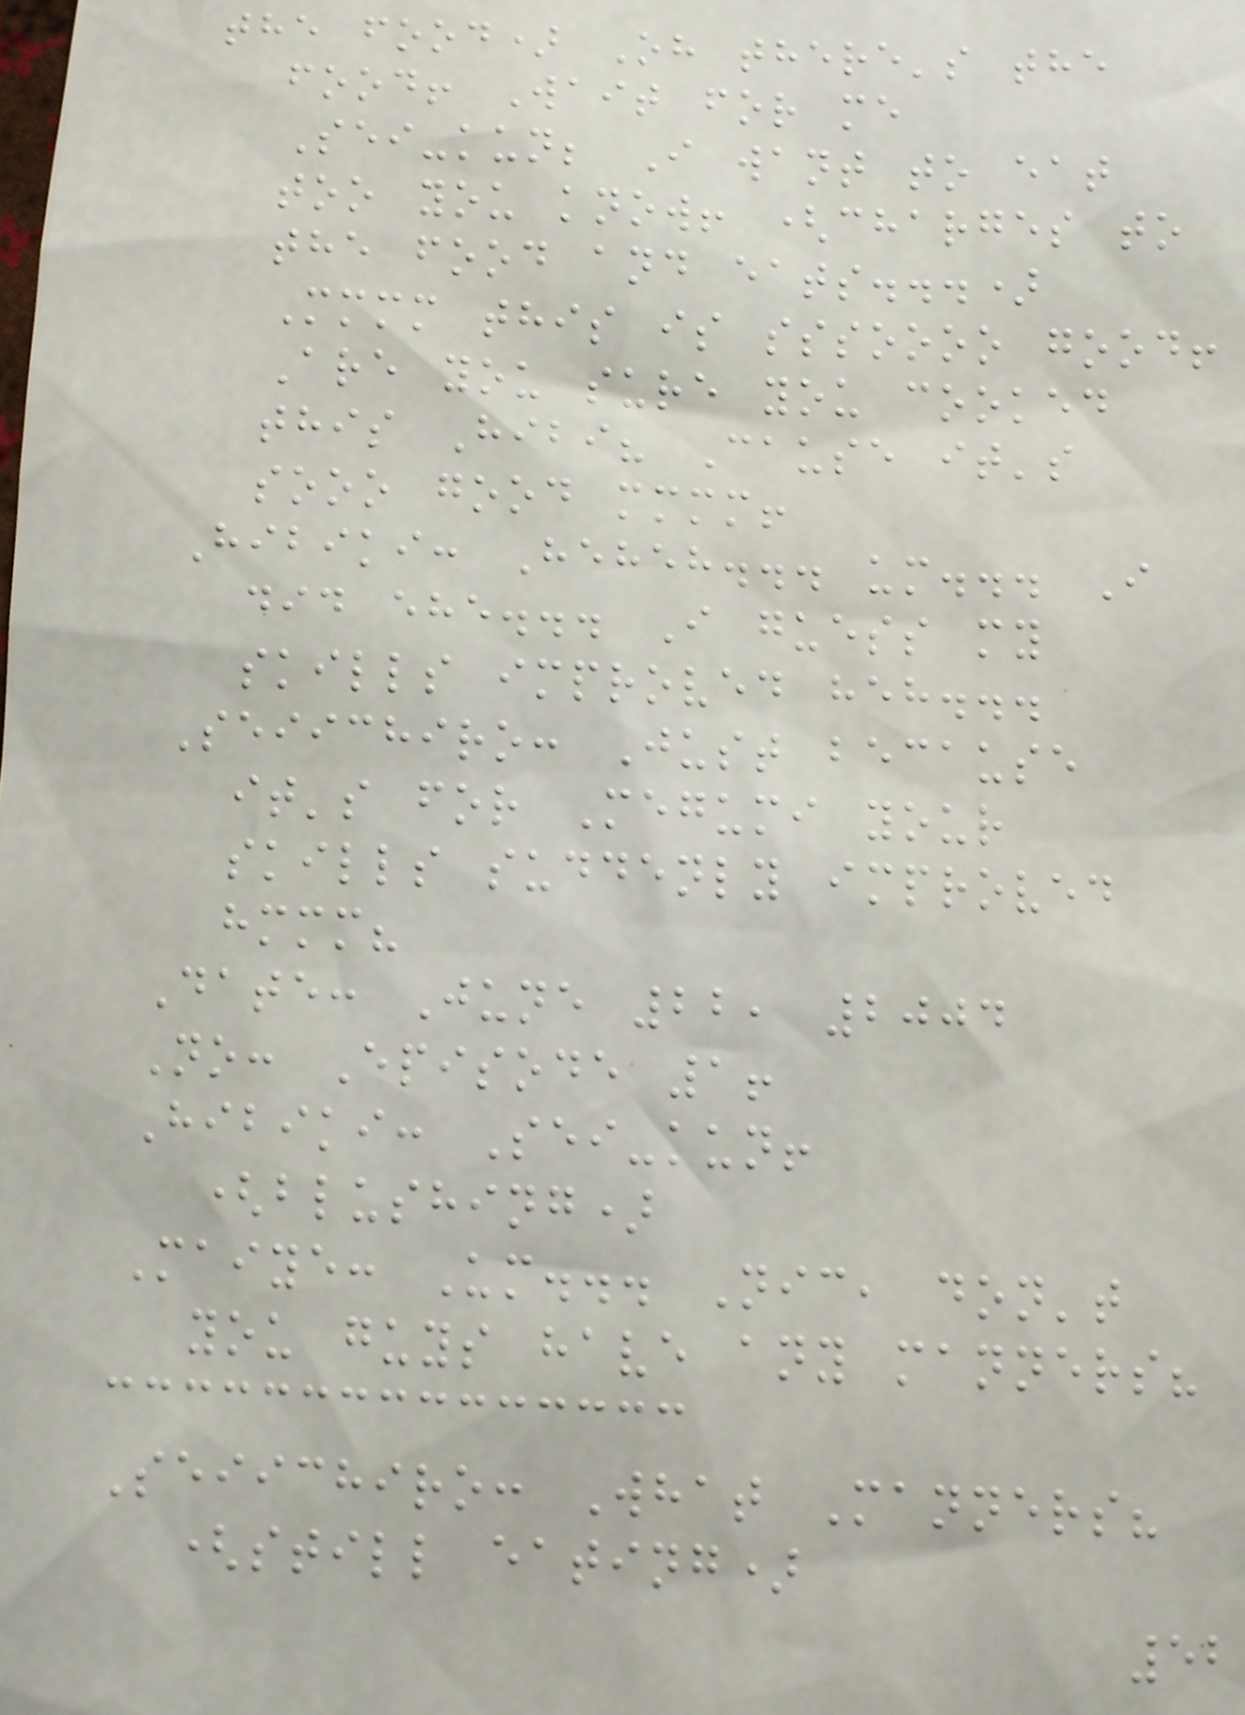the food) Oh there's the
food! Wait for me
Sei-kun; I want to eat
too you know! (charges to
the food and eats...)
Mmmm this is sssoooo good!
Are you sure you cooked
this Hibi? Cause it's
sooo good mmmm!
Hibiki: Heheh... um... I
did ehe... I guess my
skills improved heh...
Seiichiro: Just because
it's for Megumi your
skills suddenly improved
hmmm?
Date: June 22, 2004
No: Episode 1!
Hibiki: Sei-kun!
(blushing)
Maiye: Um... Nic, don't
you guys have any manners?
Seiichiro: What Manners?
(still eating)
52
